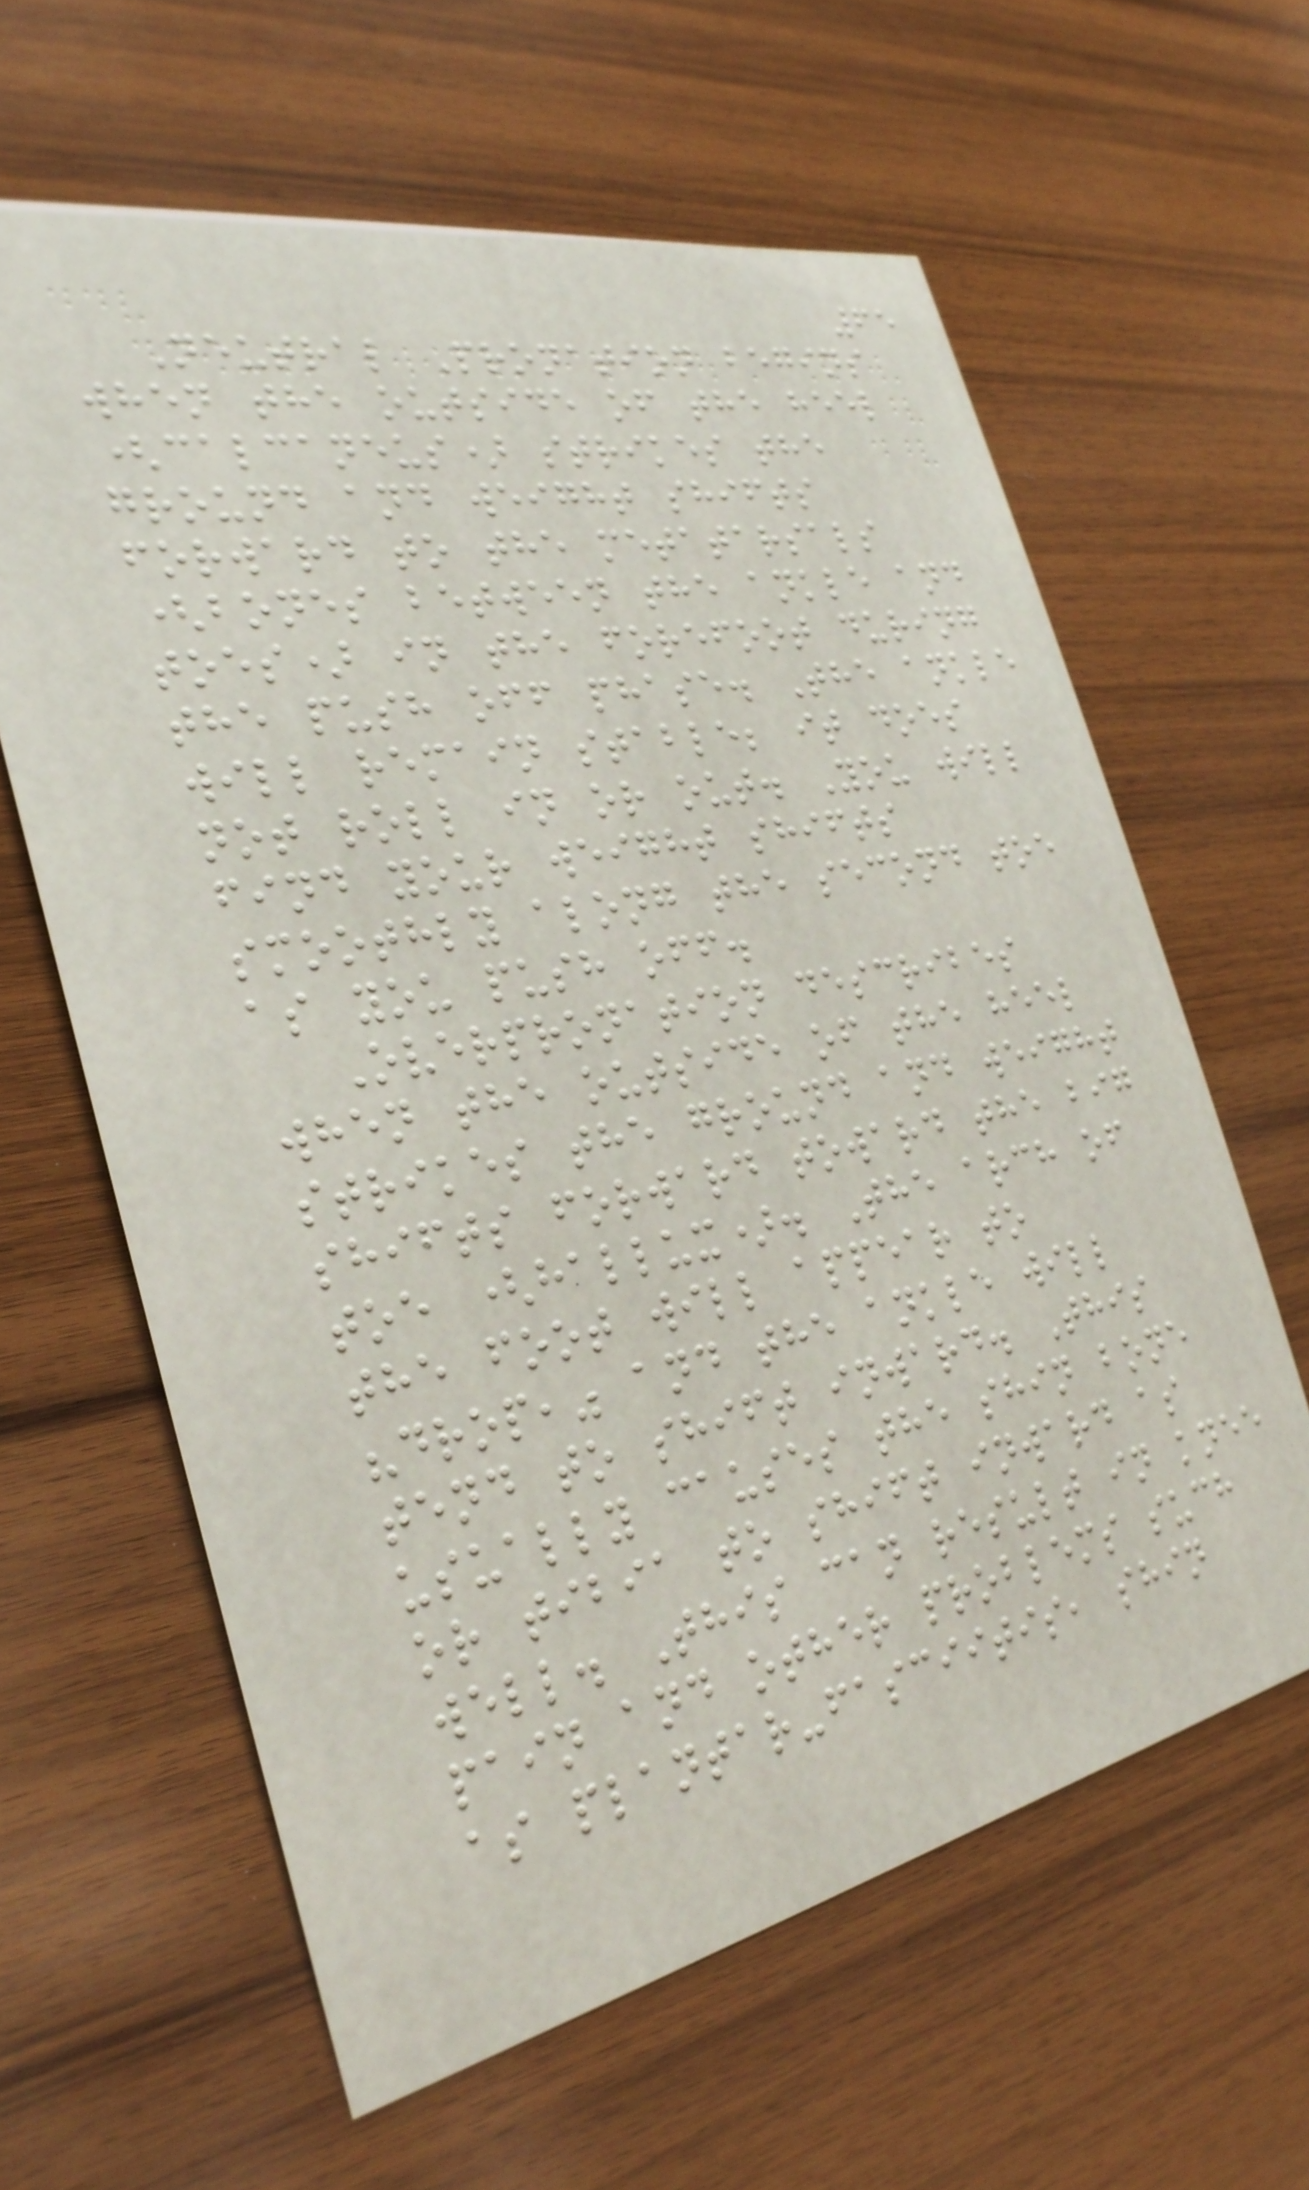65
Neutral Pronation begins
when the outside of the heel
(calcaneus) strikes the
ground and weight shifts
forward to the metatarsals
(bones between the ankle and
toes) in the forefoot during
the push off phase. The ankle
will remain stable; it does
not roll in or out. You will
find your weight shifts
smoothly along the second toe
as you push off.
Overpronation describes
when the outside of the heel
strikes the ground and weight
shifts forward toward the big
toe (hallux). The arch of
the foot will appear to
"drop," and the ankle will
tend to shift inward. This
usually causes the shin bone
or tibia to shift inward as
well. This can result in knee
pain and other problems such
as plantar-fasciitis, shin
